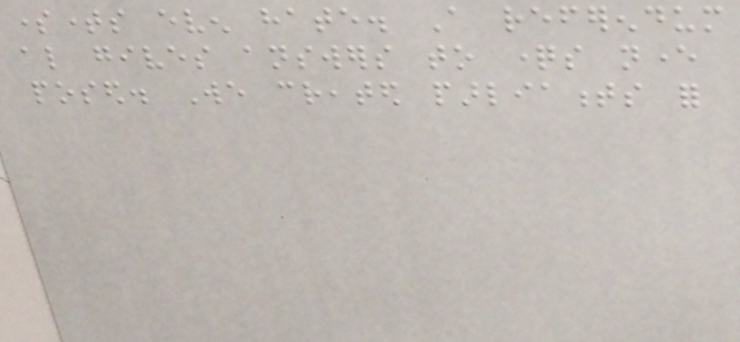sometimes even hate. A referendum
also gives answers to questions never
posed. We created parliaments for
